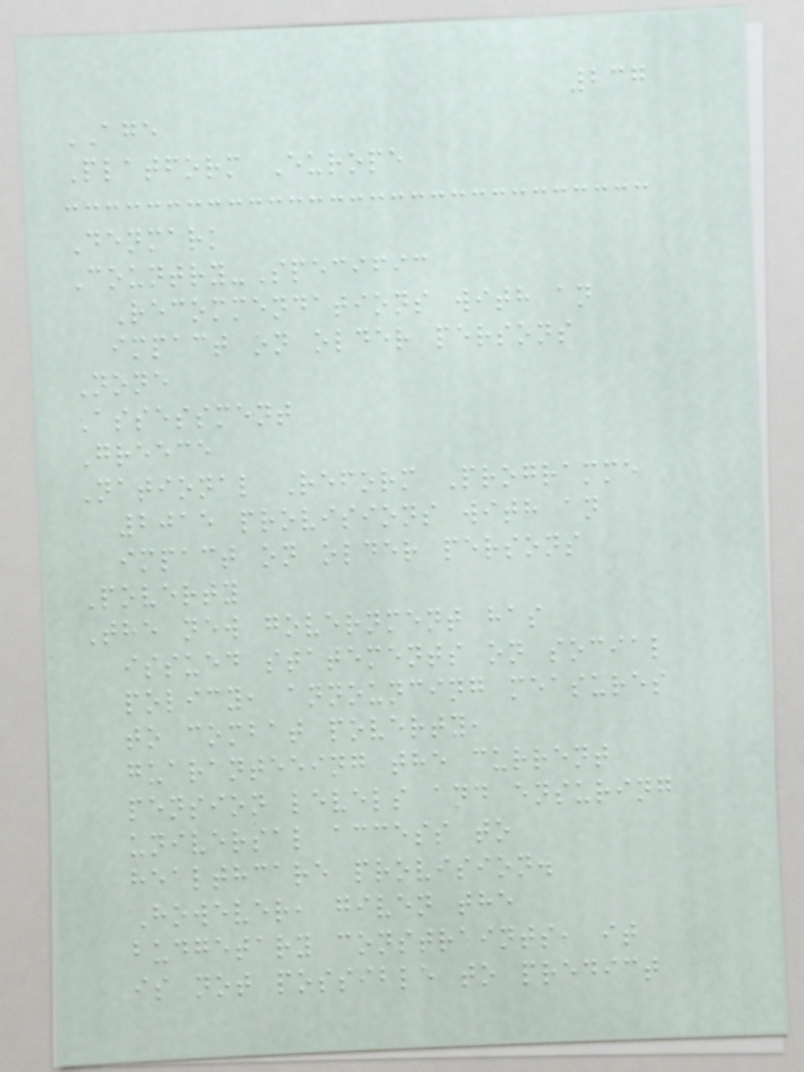237
AGE
Platform Europe
Denmark
Country-Specific
Recommendations with an
impact on older persons
None
Assessment
Greece
National Reform Programme
2015 provisions with an
impact on older persons
Poverty
The new government has
issued statements on social
policy, announcing measures
to combat poverty,
guaranteeing the current
pension levels and ensuring
universal access to
healthcare provision.
However, given the
budgetary constraints, it
is not possible to predict
